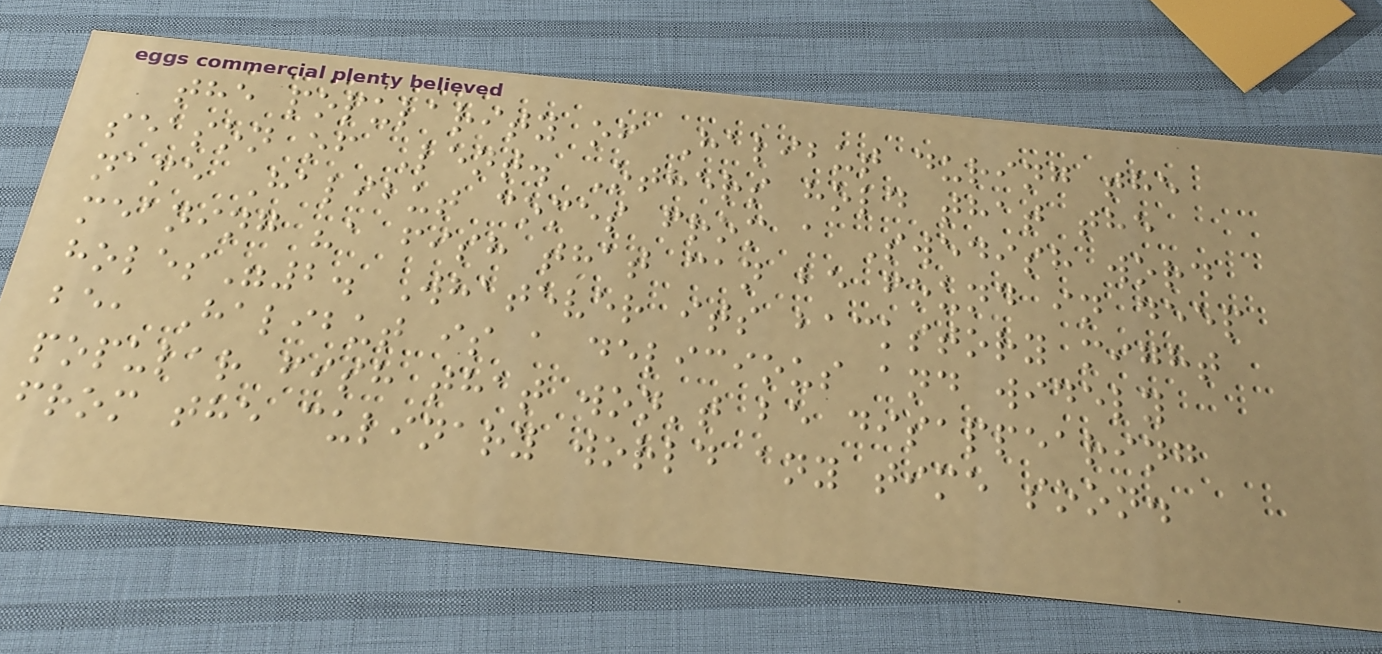the popularity of Halibut during the
season of Lent. Others hold that the
name Halibut comes from a Swedish word
meaning "a fish that can be found in deep
holes"2. Whatever its backstory might
be, Halibut is a delicious and widely
popular fish that won't be disappearing
from the culinary world any time soon.
